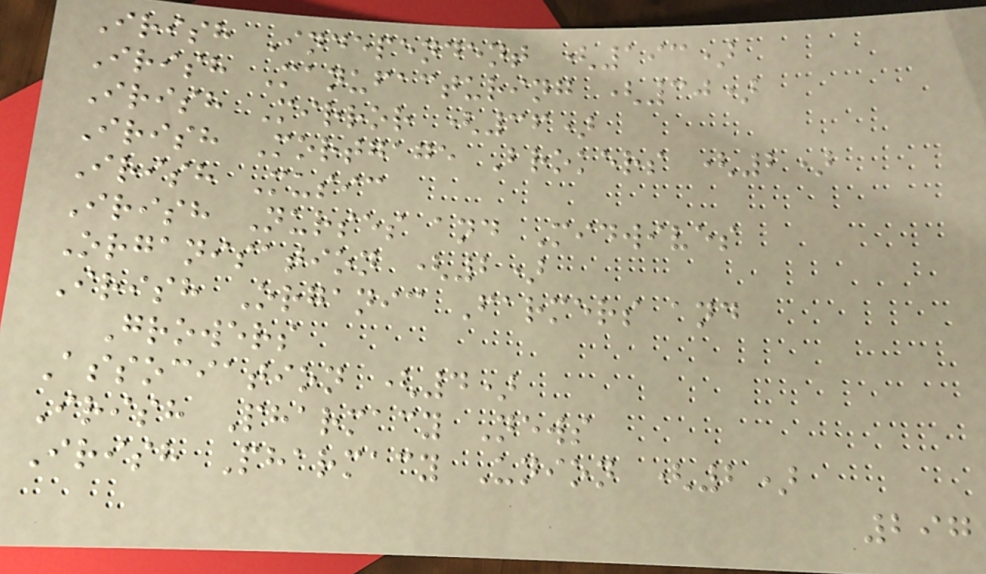Irish Independent (193)
Irish Manufacturing (30)
Irish Mirror (36)
Irish Mortgage Brokers (2)
Irish Music
Irish Nurses and Midwives
Organisation (2)
Irish Organic Farmers and
Growers
Association (4)
Irish Pharmacy News
Irish Pharmacy Union (2)
297
